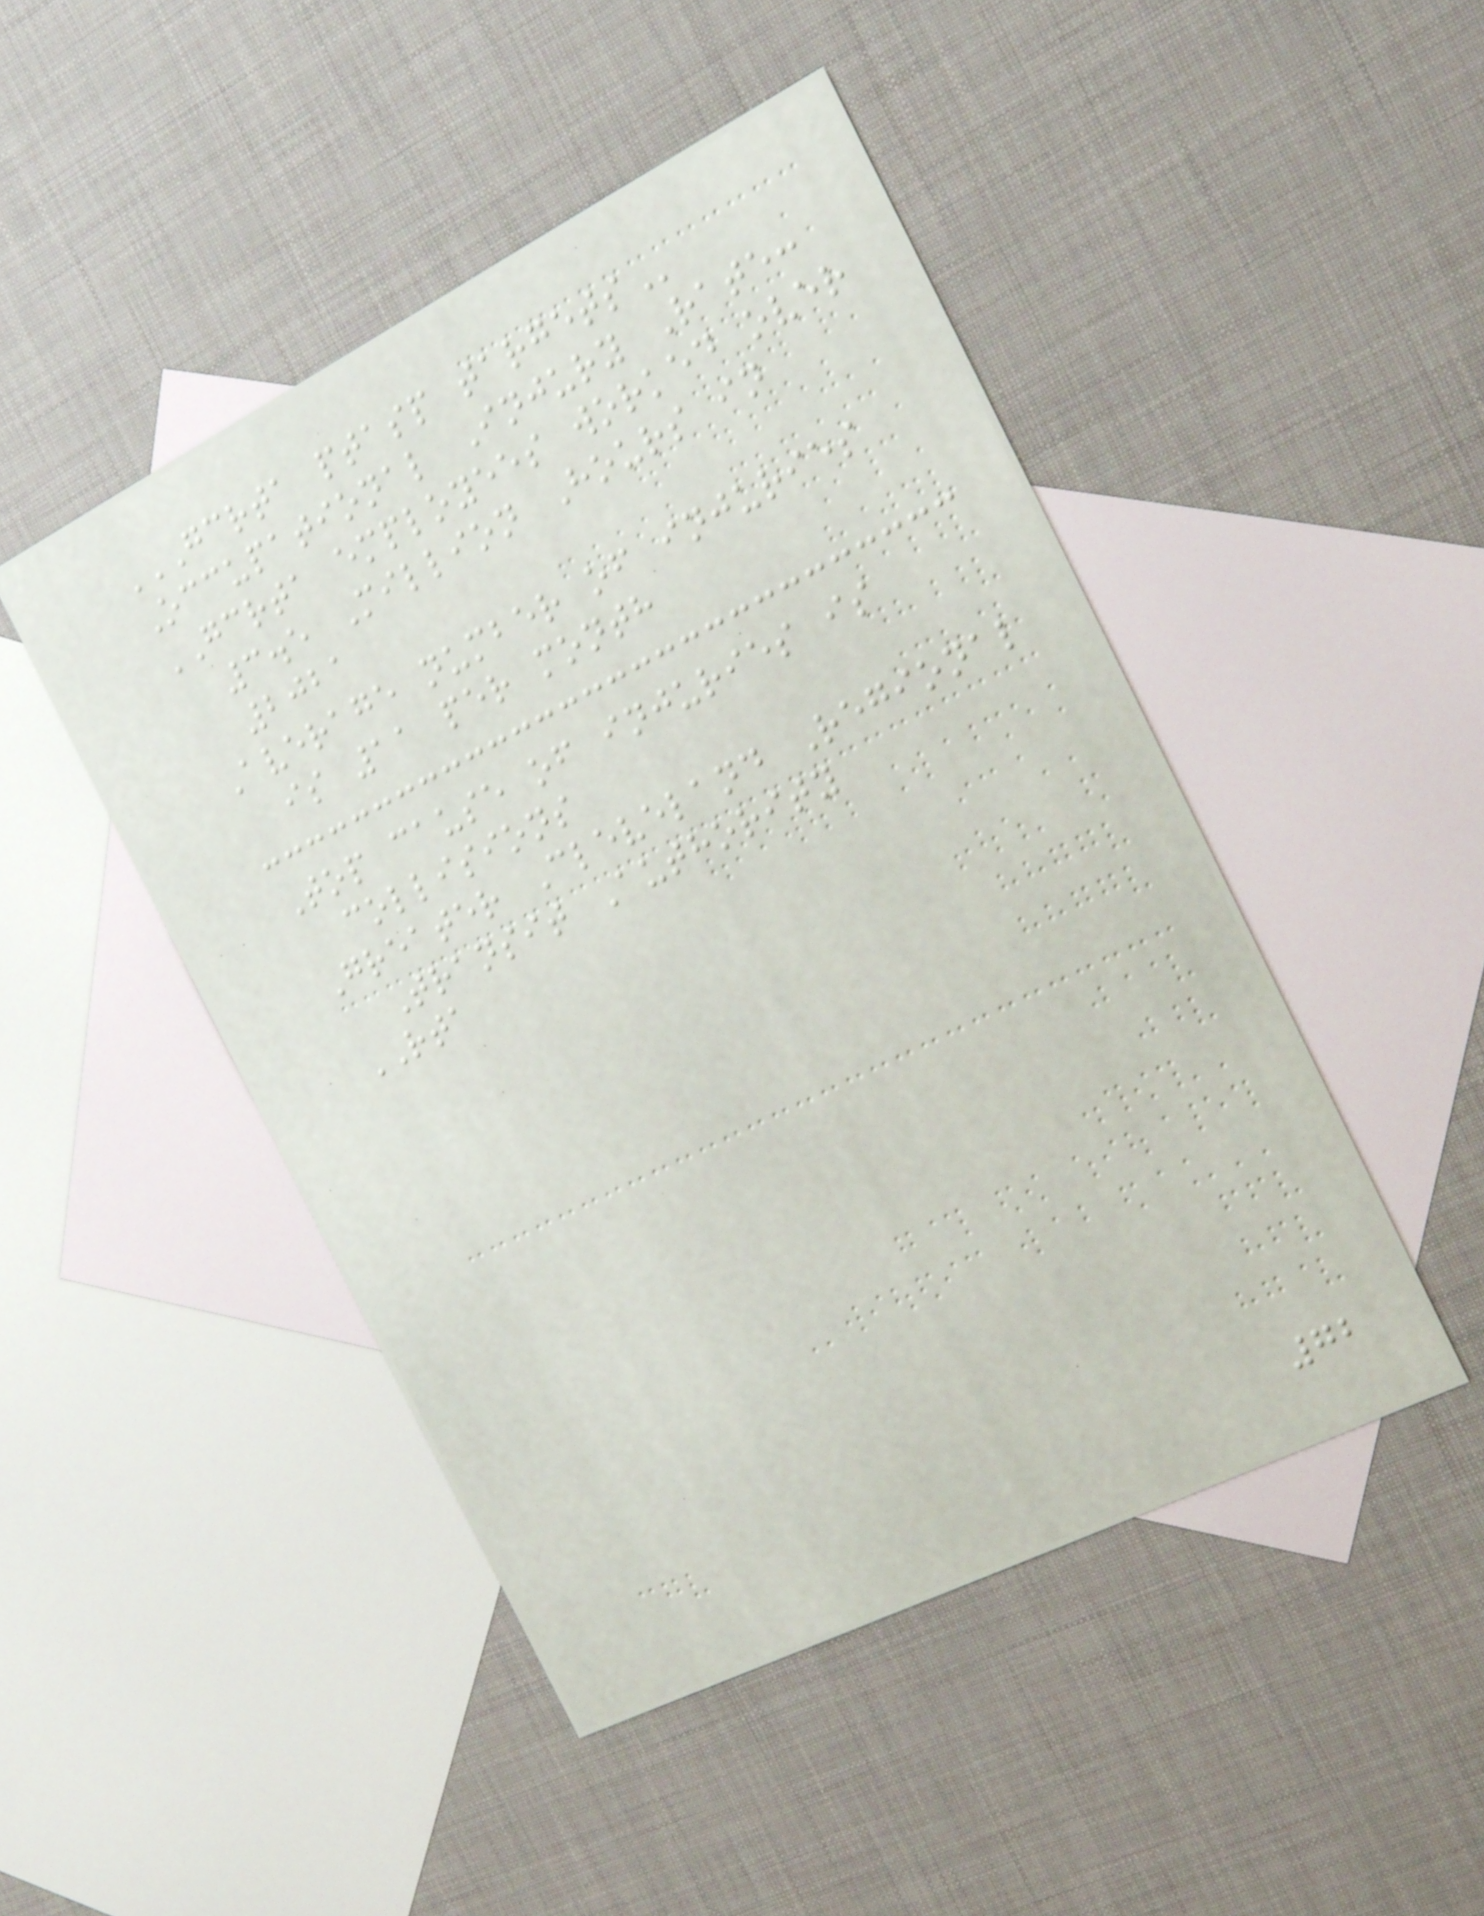GCRTA PTASP TARGETS
Occupational Injury Rate:
GCRTA employees worked over
3.5 Million Hours in
2021
Average number of injuries
is 11 per month
Top cause of injuries is
collisions
Greater Cleveland Regional
Transit Authority
RTA
72
